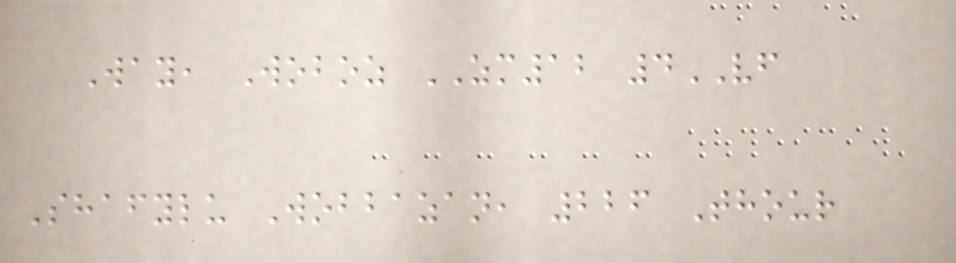Way, Woboz ZM12 4VF
Shafylu Wobbazan, 226 Thour
